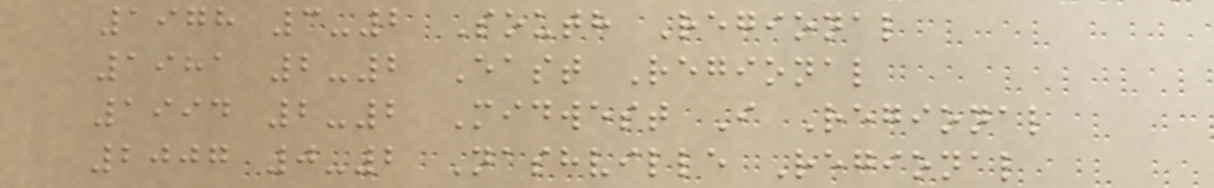1978 3-2 South Regional
1981 2-2 East Regional
1994 2-2 Midwest I Regional
2007 0-2 Nashville Regional
